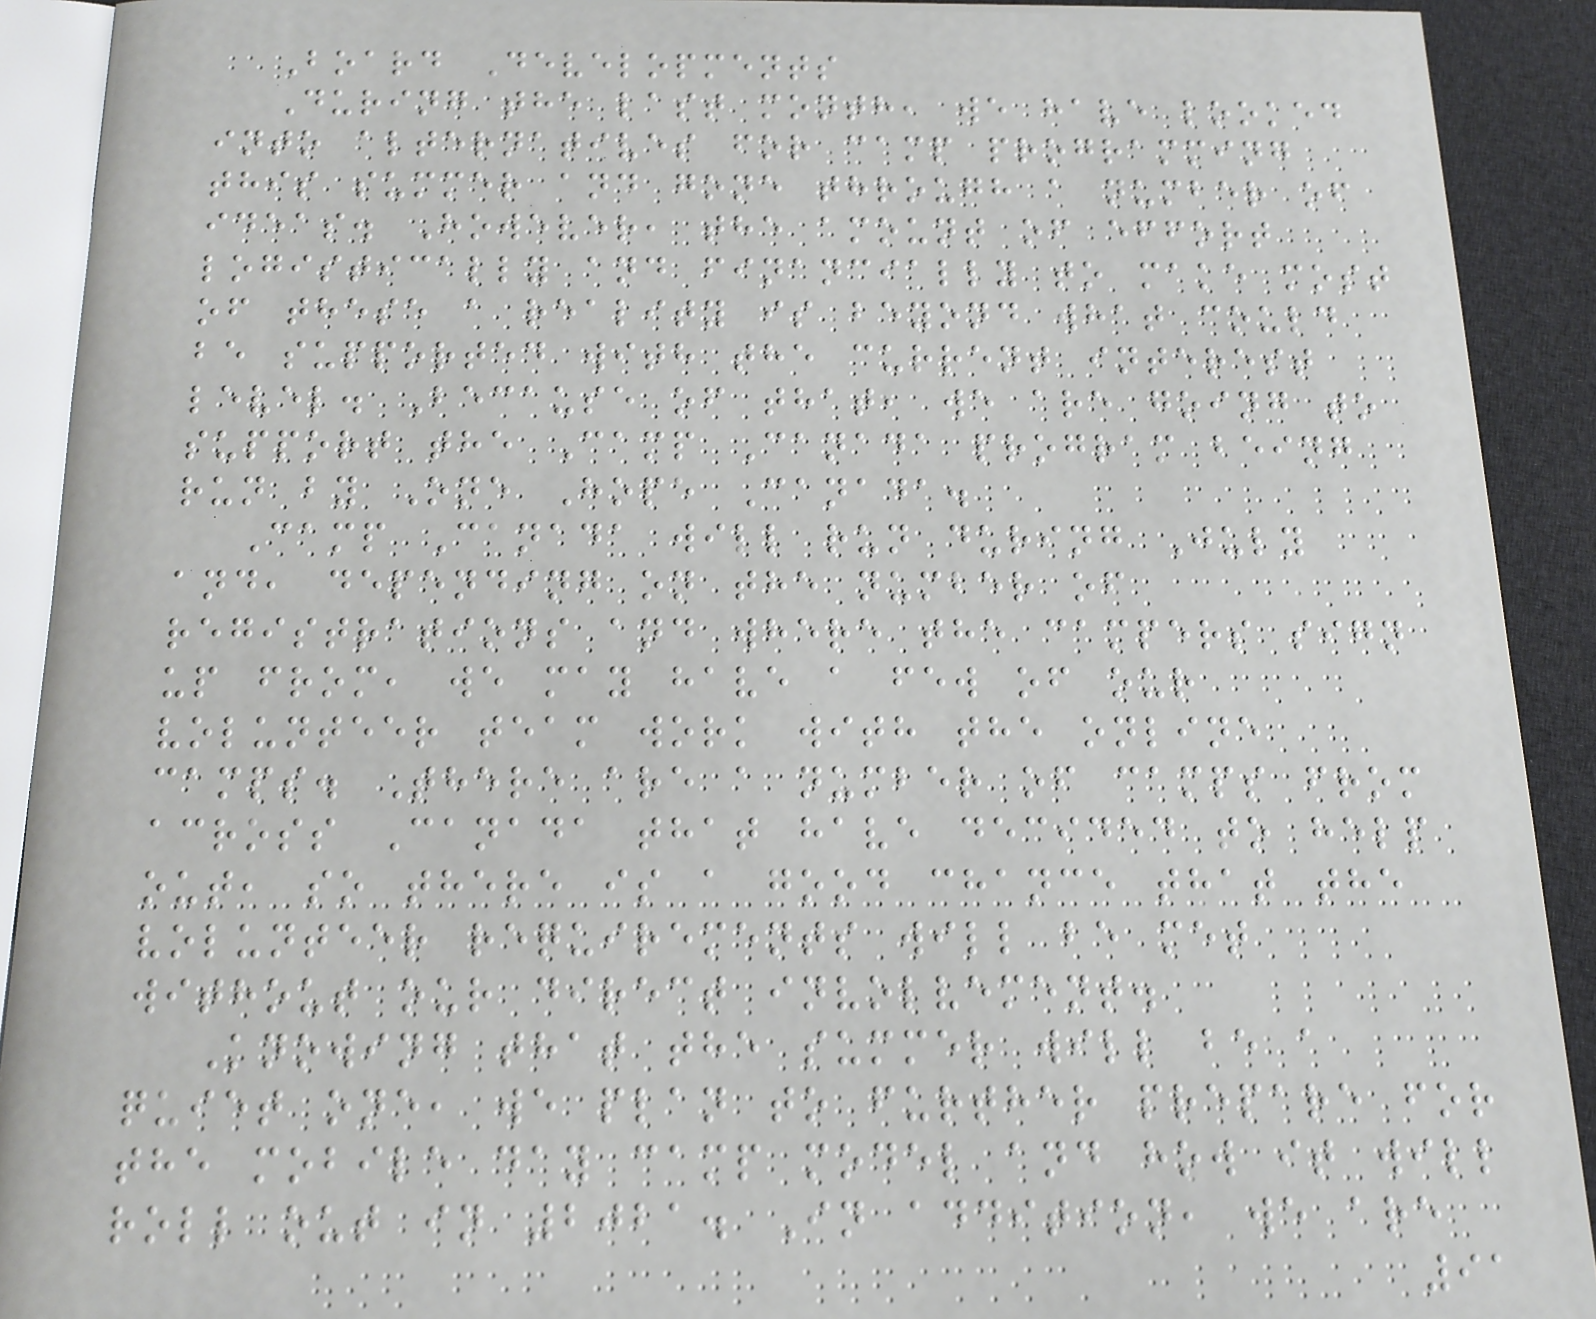Board Developments
During the last month, we have looked
into alternatives for camp programming
this summer and gone through a number of
ideas. However, the amount of effort
logistically and financially to make most
of these a reality is beyond what could
be supported with the current interest
level. Because of that, we are going to
support the Camp Canada program being
run by One Hope Canada.
Camp Canada will run during July
and, depending on the number of
registrations and where the campers sign
up from, we may have a few of our
volunteer team work with the online
camps. There are a number of camps from
across Canada that have decided to help
out, so there is a good chance that the
volunteer requirements will be met
without our direct involvement.
Knowing that the summer will be a
quiet one, we plan to further prepare for
the mobile day camp model and how it will
roll out in 2021. In addition, we are
91
